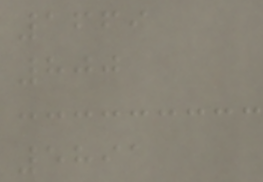1669
800
5891
